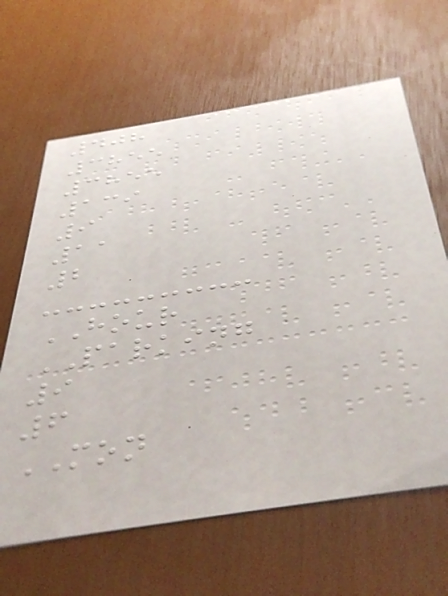408
3855
3855
139
9
11
2
HOUR
PARKING
9
6
MON
